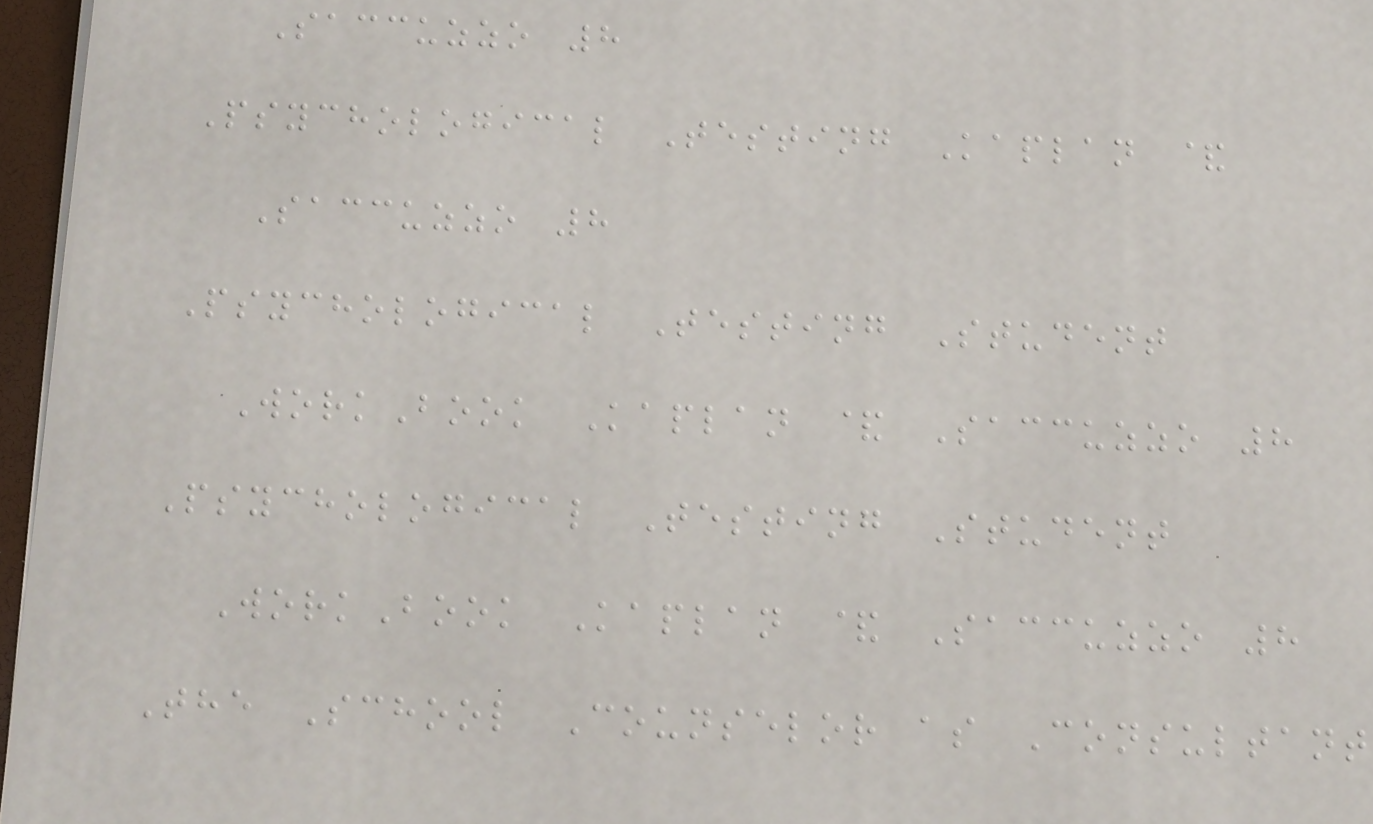Saccuzzo 8
Psychological Testing Kaplan &
Saccuzzo 8
Psychological Testing Student
WorkBook Kaplan & Saccuzzo 8
Psychological Testing Student
WorkBook Kaplan & Saccuzzo 8
The School Counselor as Consultant
